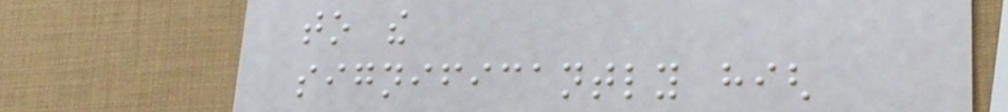to the
significantly high
